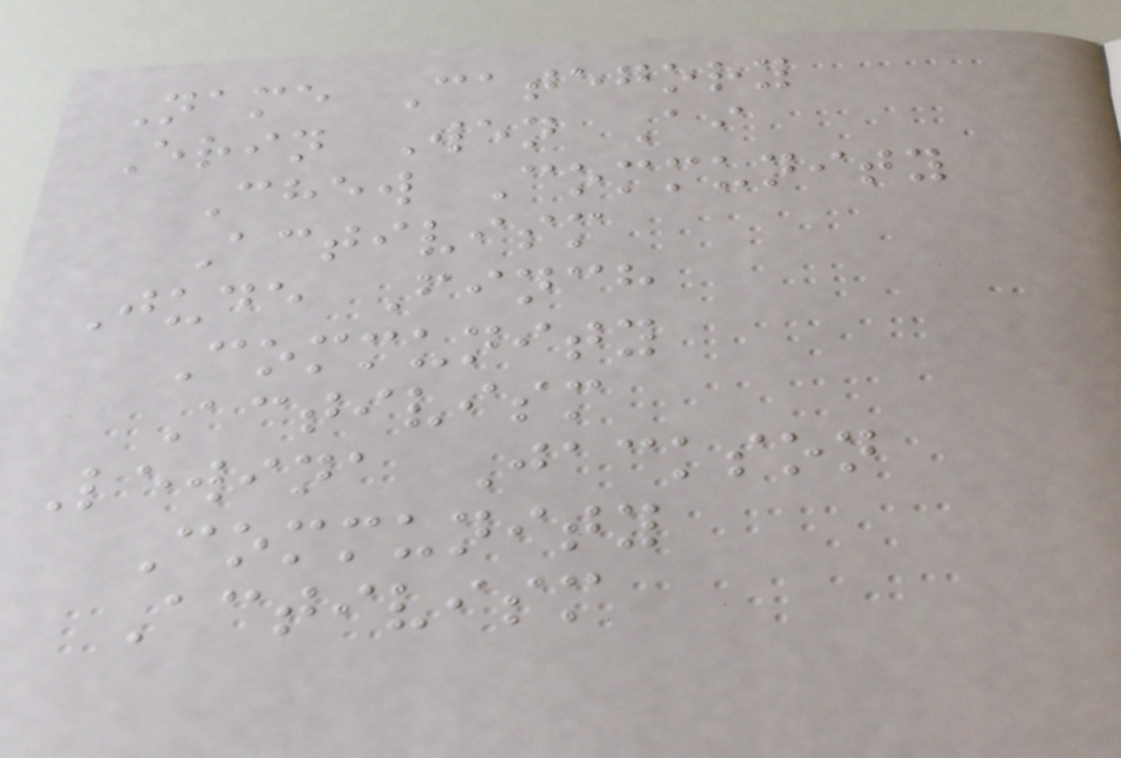Name Category
Erin Wen Ai
Chew Community
Activism
Jude Finch
Community
Activism
Lewina Jackson
Community
Activism
